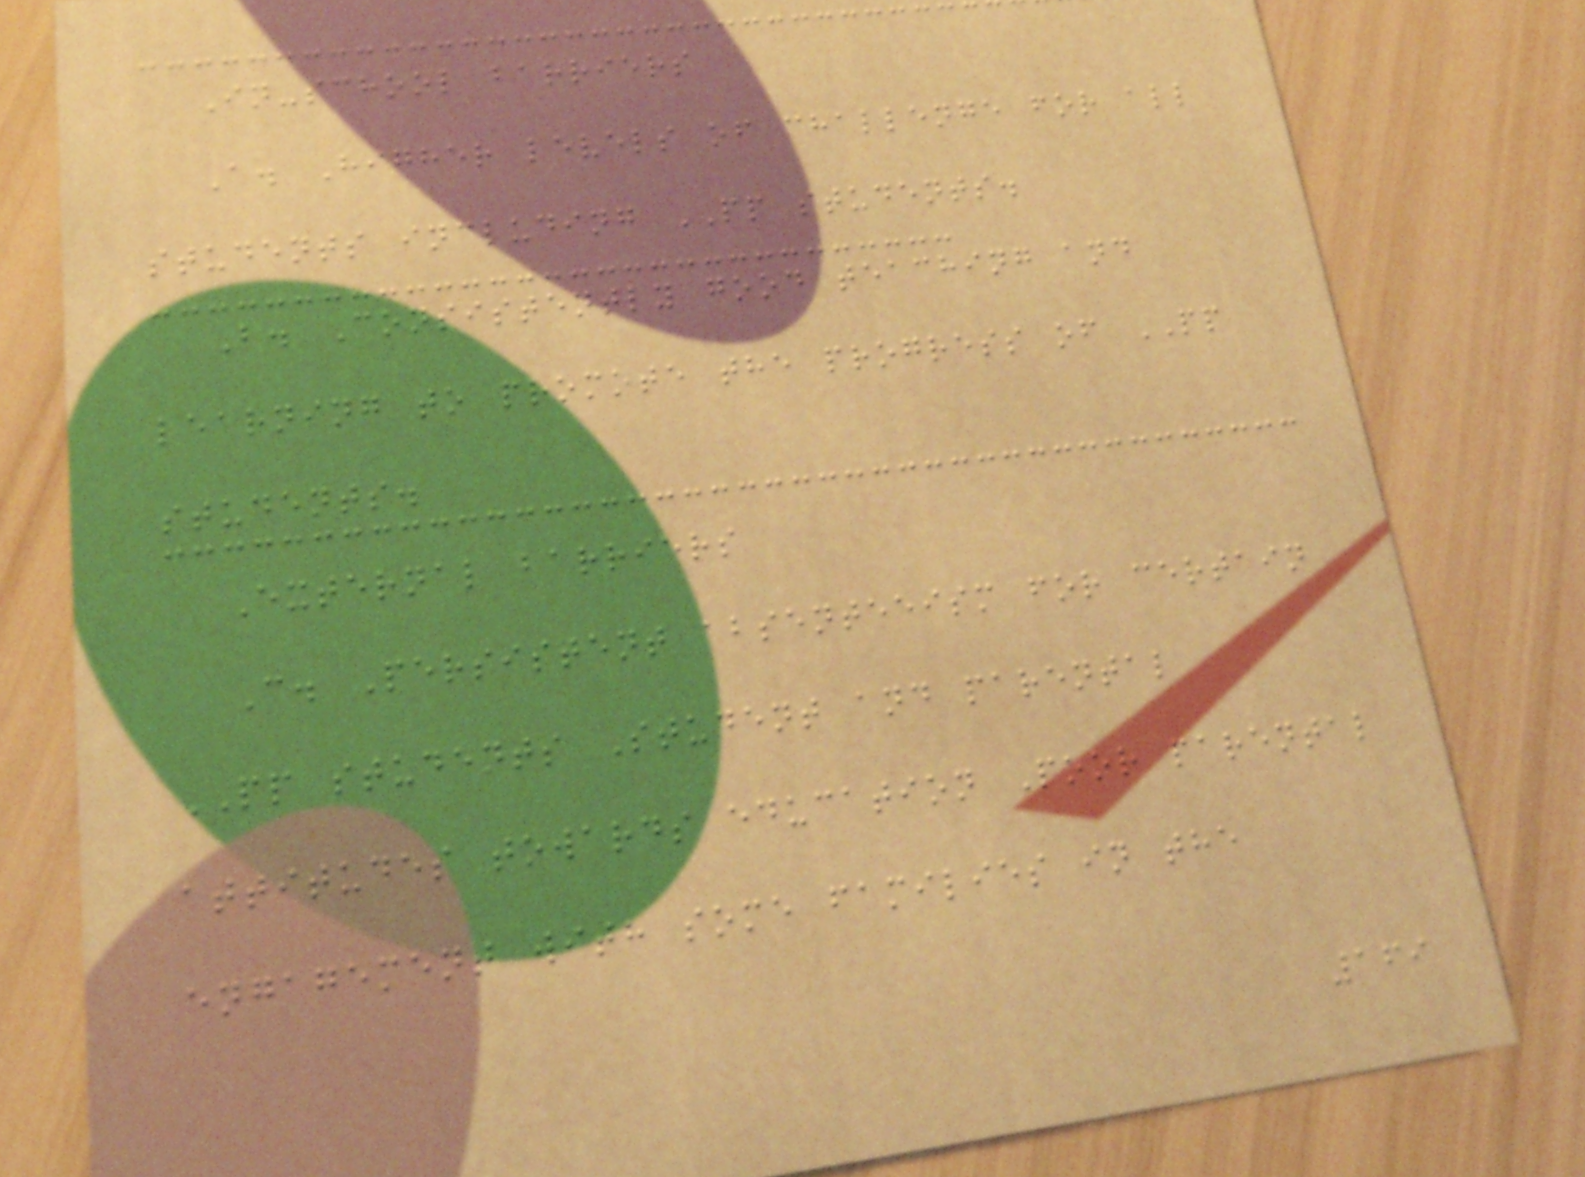In-school barriers
A. Higher levels of challenge for all
students including PP students.
B. Consistently good teaching and
learning to promote the progress of PP
students.
External barriers
C. Persistent absenteeism for certain
PP students Student and parental
attitudes towards education Poor parental
engagement with some families in the
169
